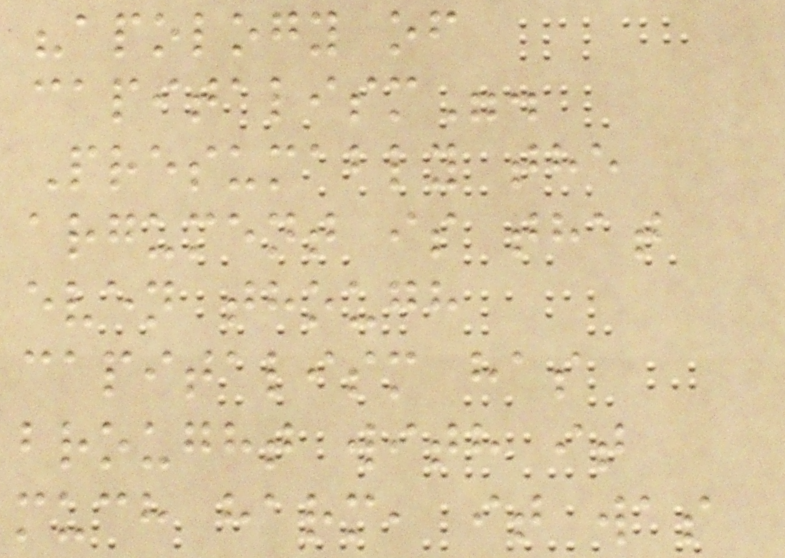"apology of
capitalism".
Presumably the
argument is that
even though
capitalism has
brought with it
much harm, it was
